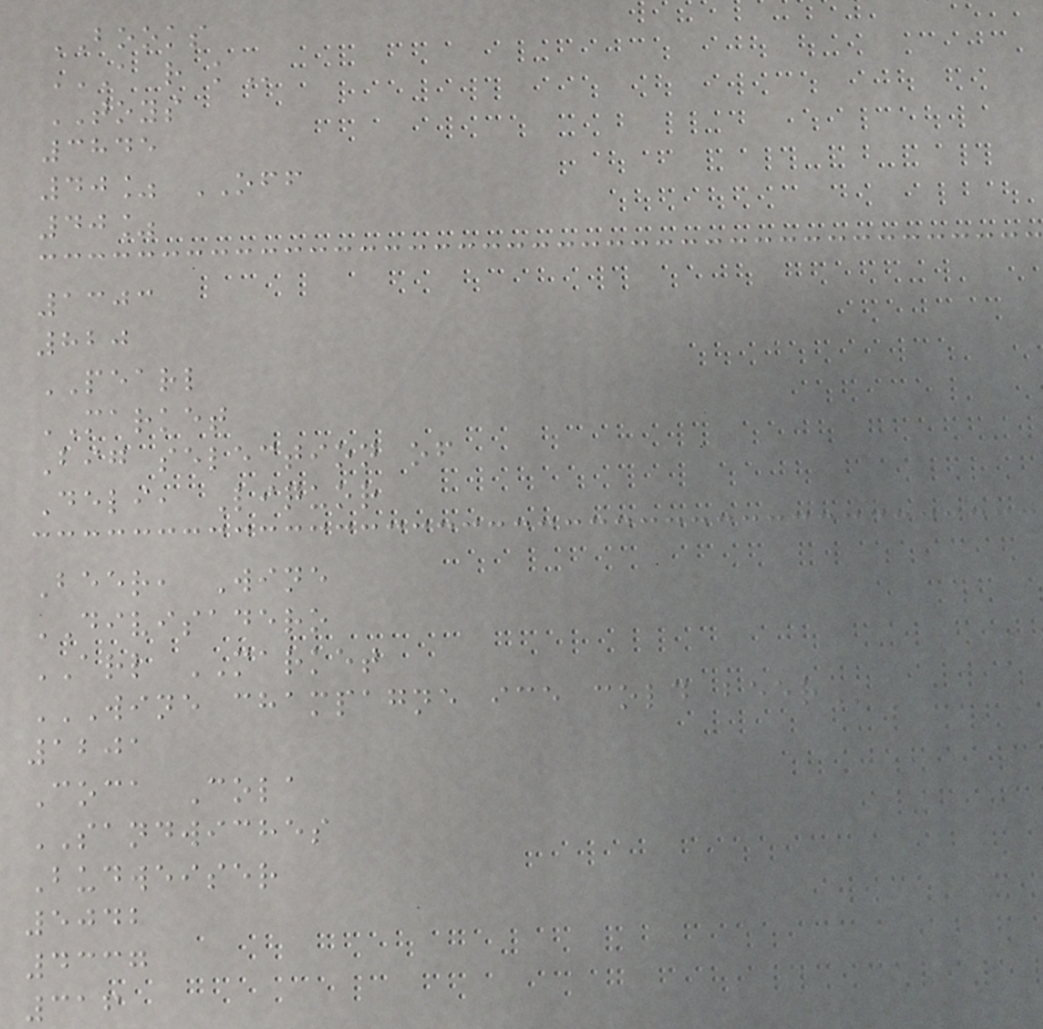BOOKS
A R K
TOYS
3845
40% OFF
40%
1303
820
PEARL
MARKET
Big selection of
Deli, Liquor
Beer, Wine
DIVISADERO
ARL MARKET
WINE CHAMPAGNE ICE COLD BEER
1201
Coca Cola
SANDWICHES
Budweiser
5042
4337
316
